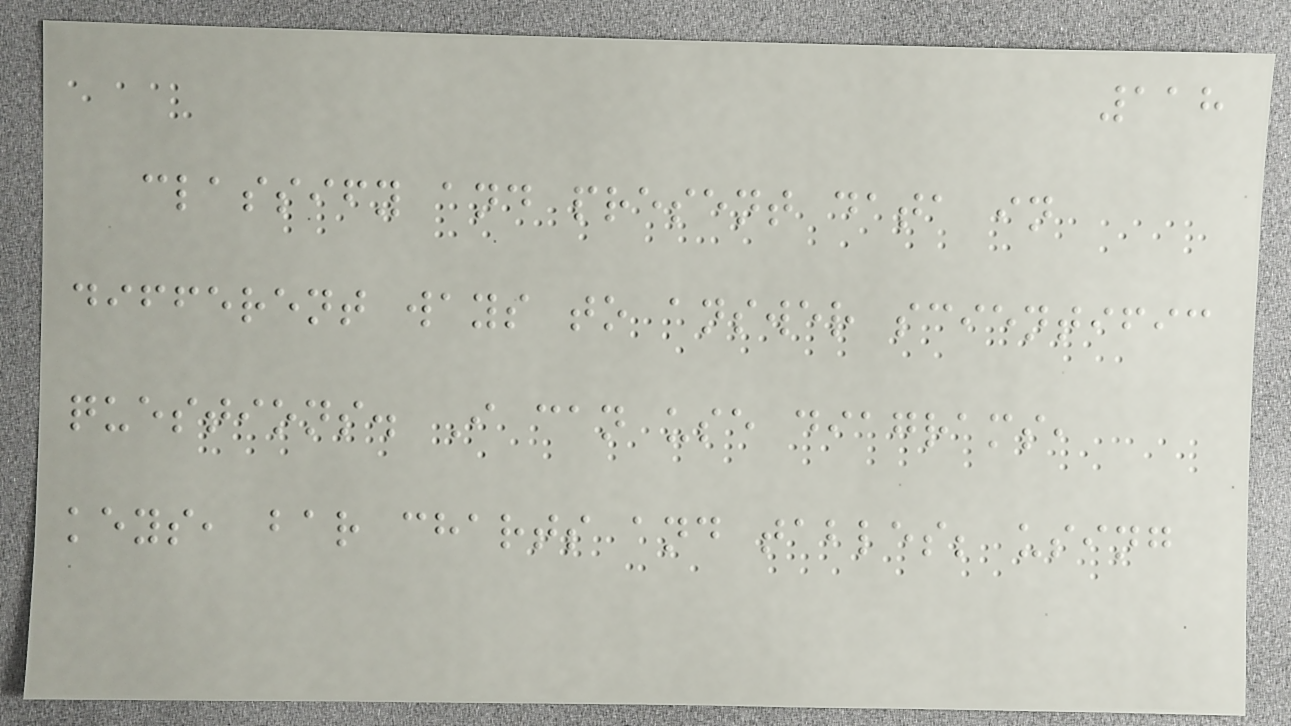118
classify and present data in
different ways to answer scientific
questions. I can use diagrams,
keys, bar charts and tables; using
